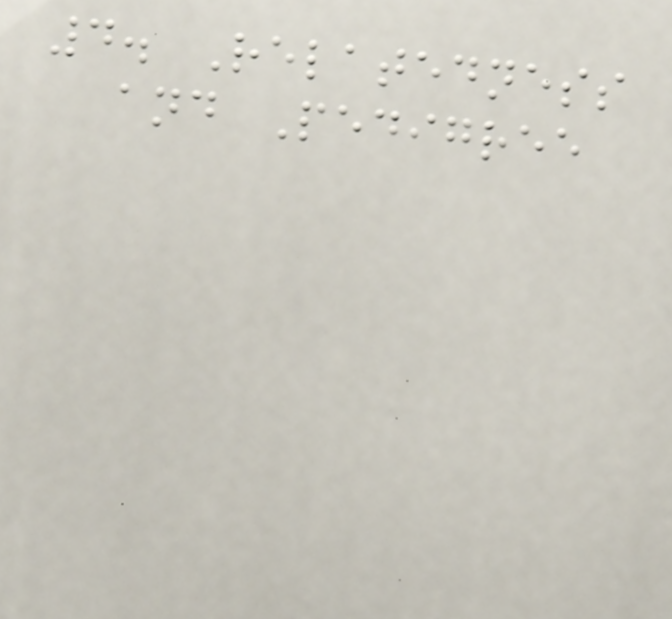4. Relatedness
and Pedigree
